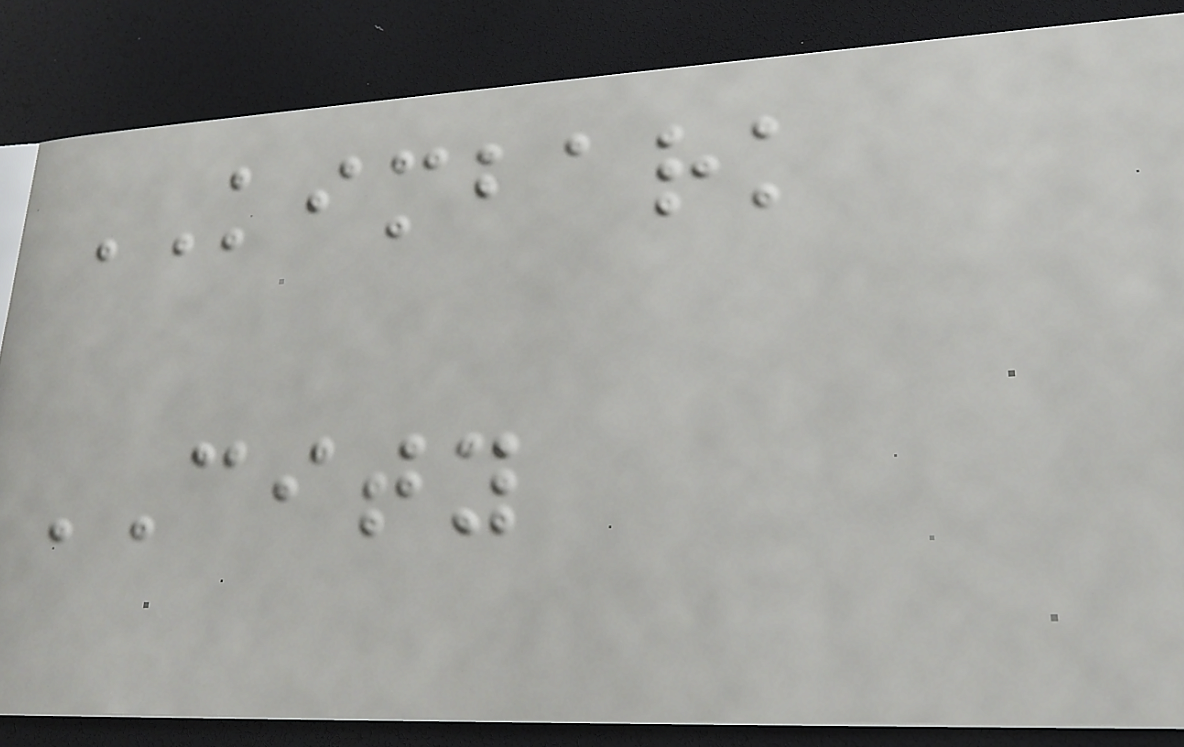KIMBARK
CITY
